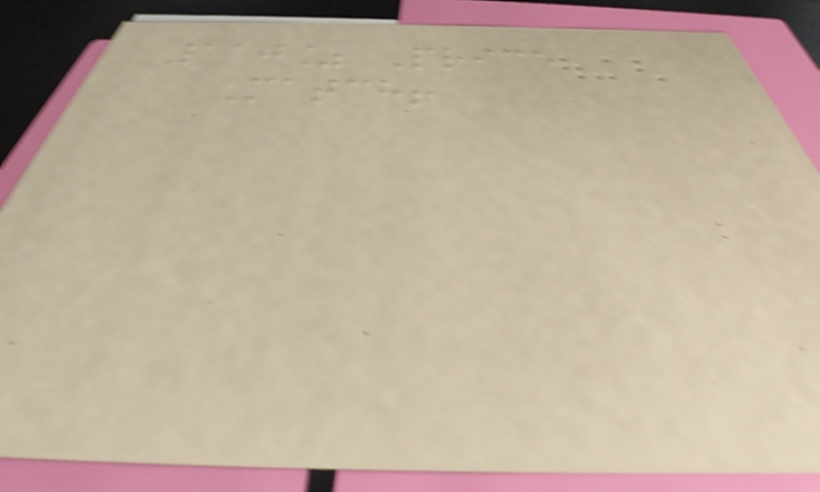110% Price
Match!
